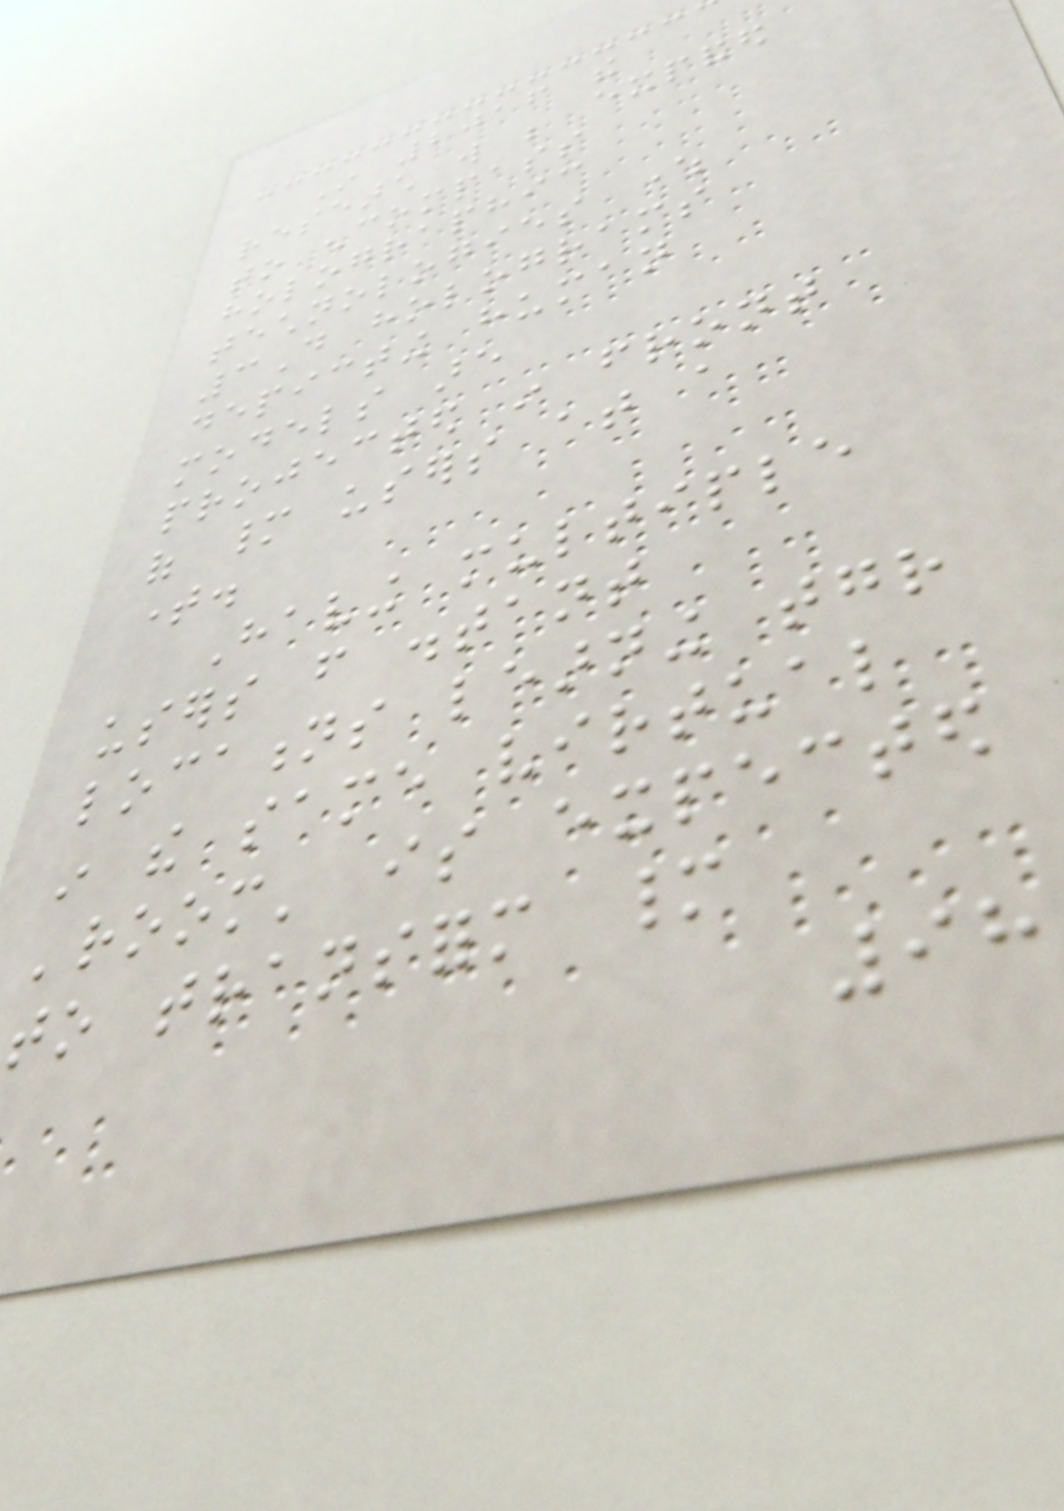In 2016 the
research will be expanded
to encompass
holographic
technologies where
3D holograms
depicting human
models are
projected in front
of many users at a
time.
Having multiple
users from distant
locations learning together
in the same virtual
'room' is expected
to transform many
98
